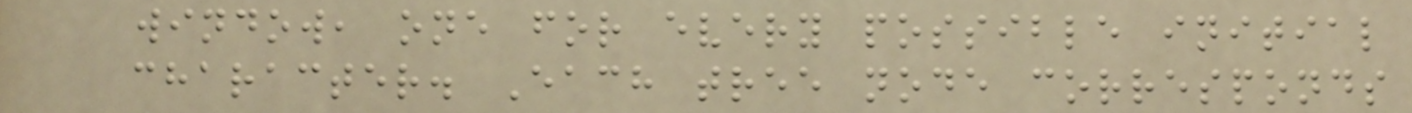window, one for every possible initial
character. Each tree node corresponds
